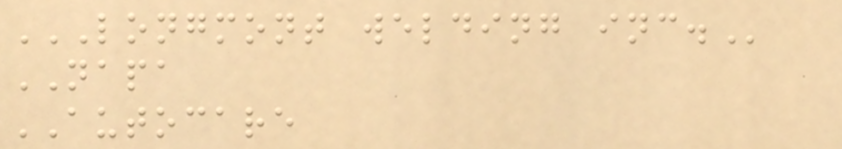LONGMONT WELDING INC.
NAPA
AUTOCARE
